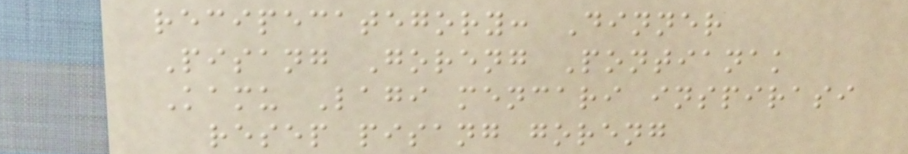recipecategory: Dinner
Pisang Goreng Pontianak
Kamu Lagi mencari inspirasi
resep pisang goreng
